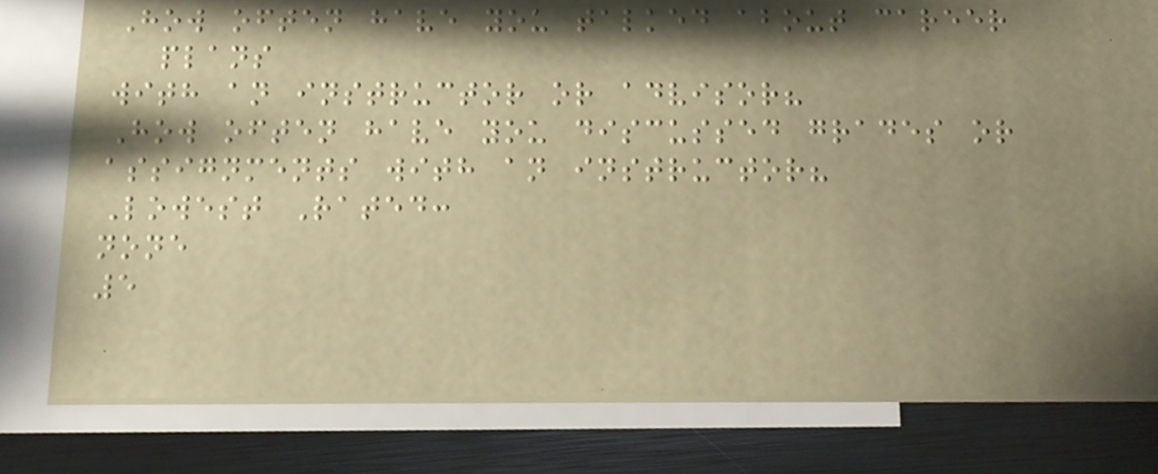How often have you talked about career
plans
with an instructor or advisor?
How often have you discussed grades or
assignments with an instructor?
Lowest Rated:
none
5
